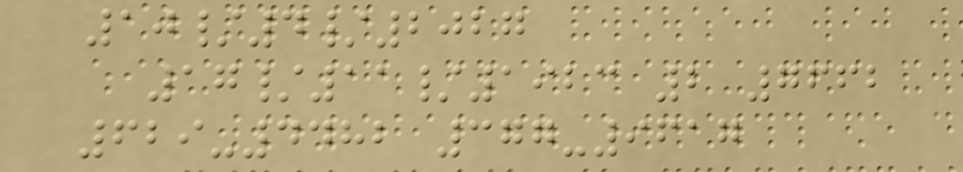10/4/2027
17/11/1923 2 7662
629-4482 377-9617
